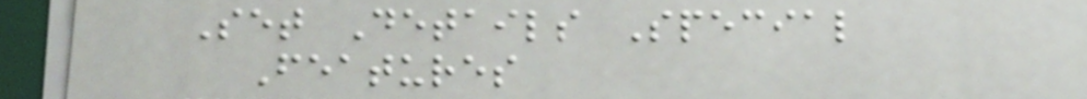Set Details Special
Features
